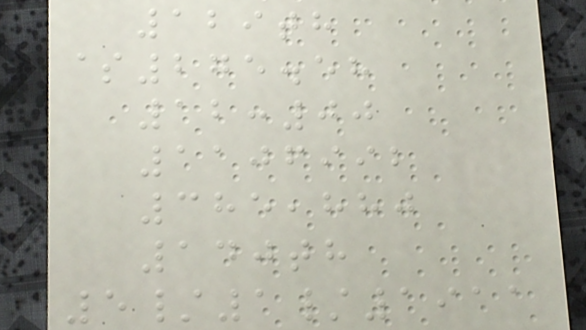129th
$275.58
12:00
1106992
385,880
140th
5/1/1911
